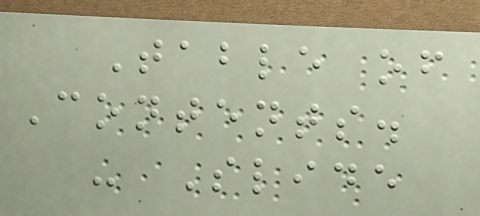Table of
Contents.
- Slide
